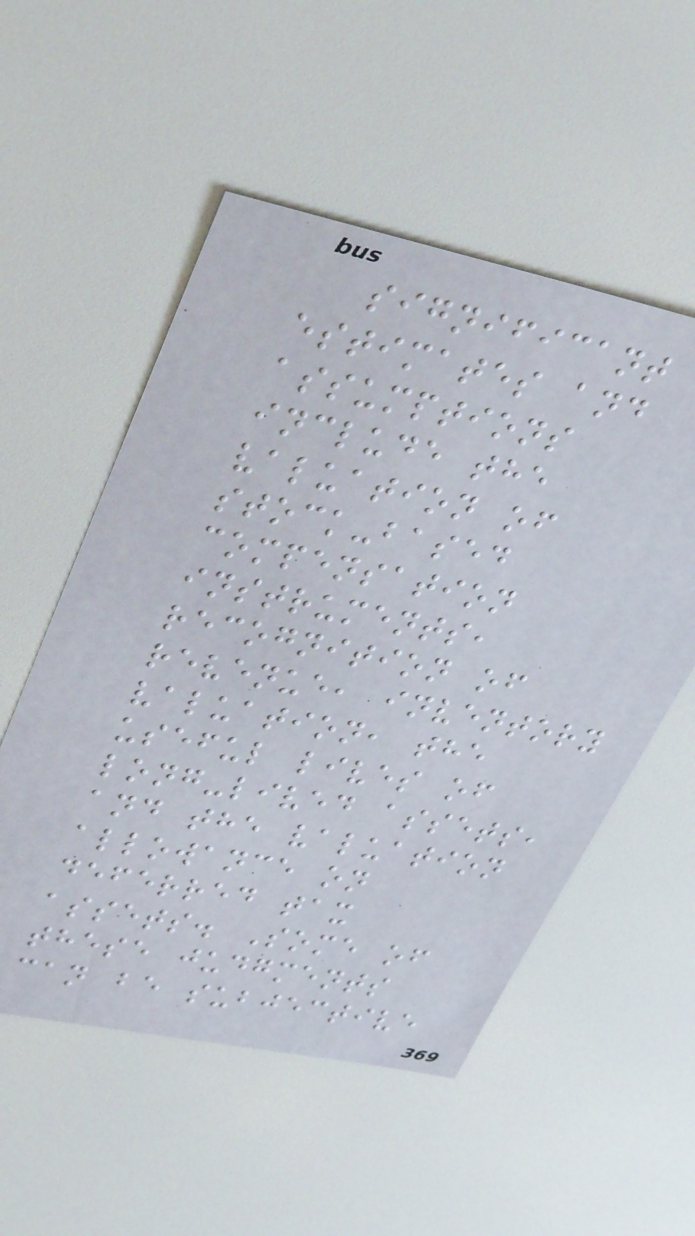significant
estimates and
assumptions
include the
valuation of
stock-based
compensation
instruments,
recognition of
revenue, inventory
valuation, the
useful lives of
long-lived assets,
and the valuation
allowance on
deferred tax
assets. Some of
these judgments
can be subjective
